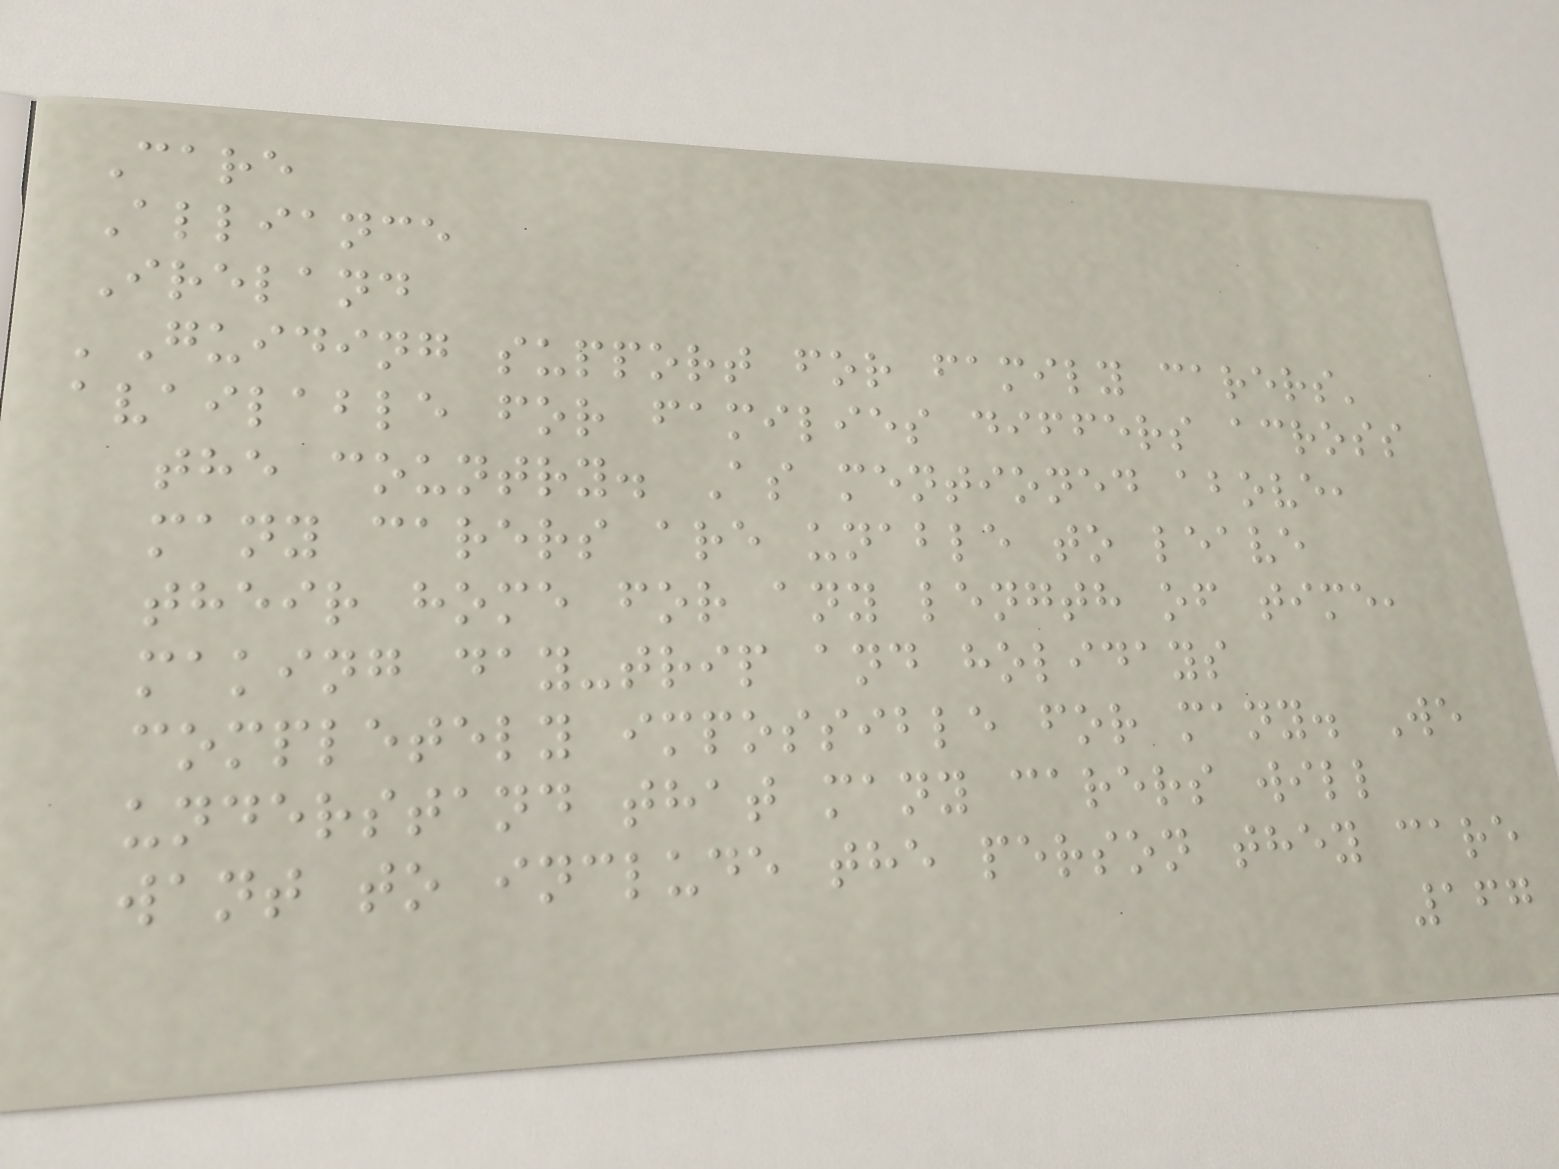Care
Alliance
Ireland
'Guiding support for family carers'
available for families differs across
the country. As mentioned above,
many carers are unable to leave
their home for any length of time,
making day-trip and holidays
completely impossible for many. We
understand that many carers will
want to include the person they care
167
